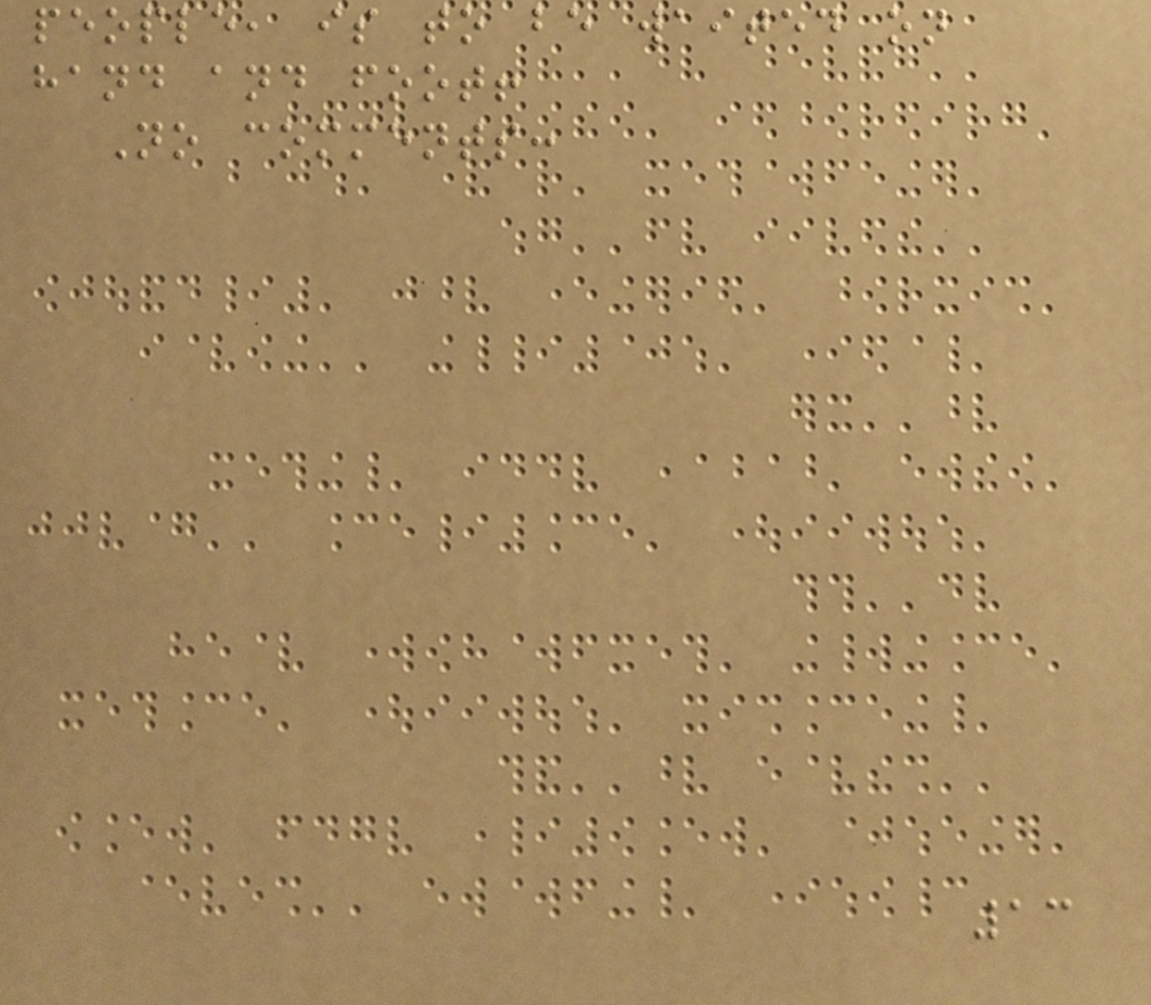people, is to be waited on
hand and foot!
No comments:
13
